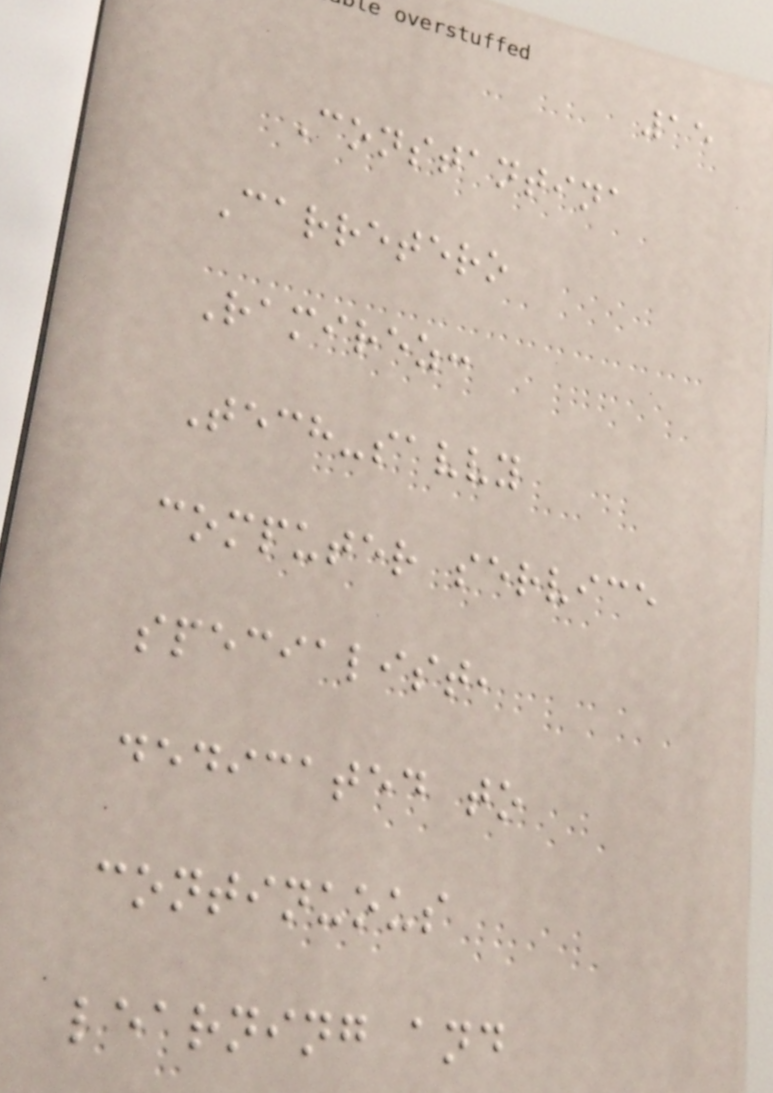15
Constantina
Carretero
Ramirez:
Tech-savvy
computer service
specialist,
dedicated to
continuous
learning and
